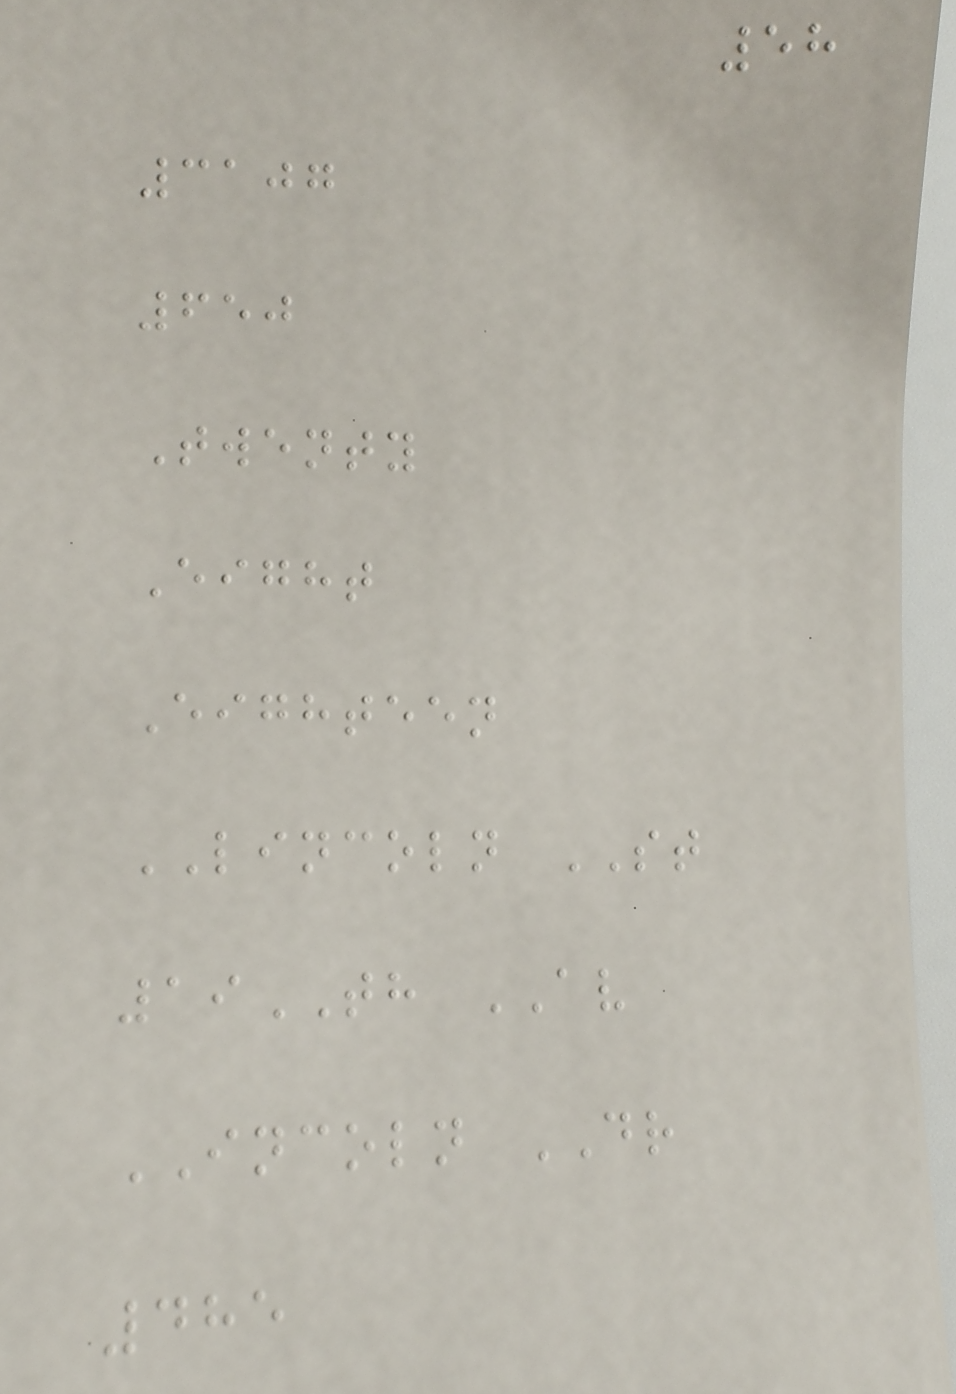58
3107
650
Twenty
Eight
Eighteen
LINCOLN ST
19TH AV
INCOLN DR
485
